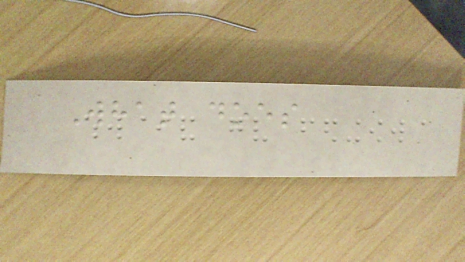What does
